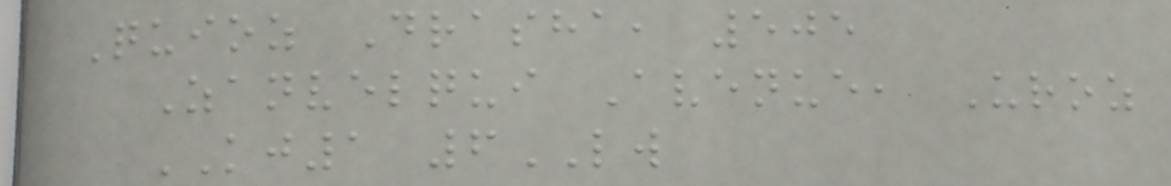Quioz Drasha, 505
Zanvelqui Avenue, Uroz
KJ1 6LW
